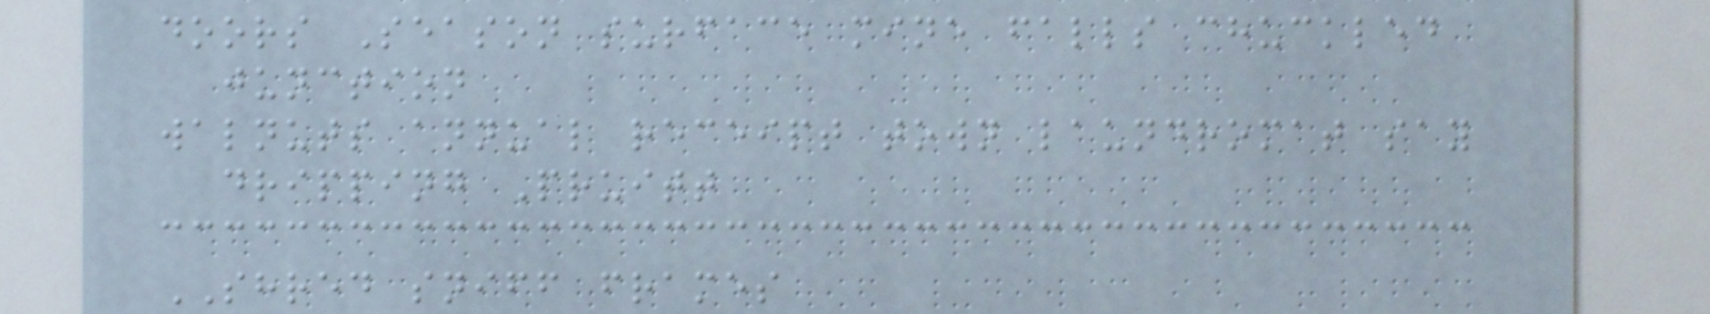doors Season surface mine falls chuckled
junction
walnuts annual receipt town laundromat say
dripping Pruitt
SHRED sniff frames
